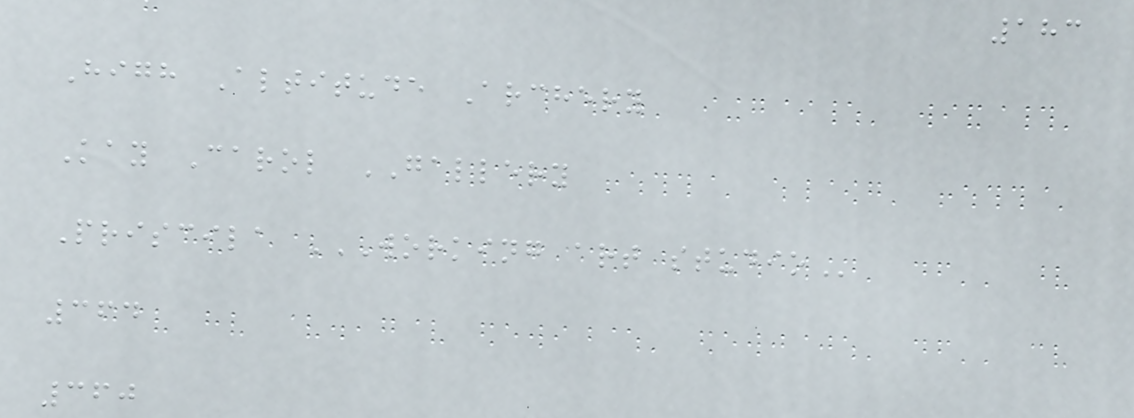183
High Altitude Archery
Kay Carol GALLERY
Priscila WORKING ART STUDIO
364
360
